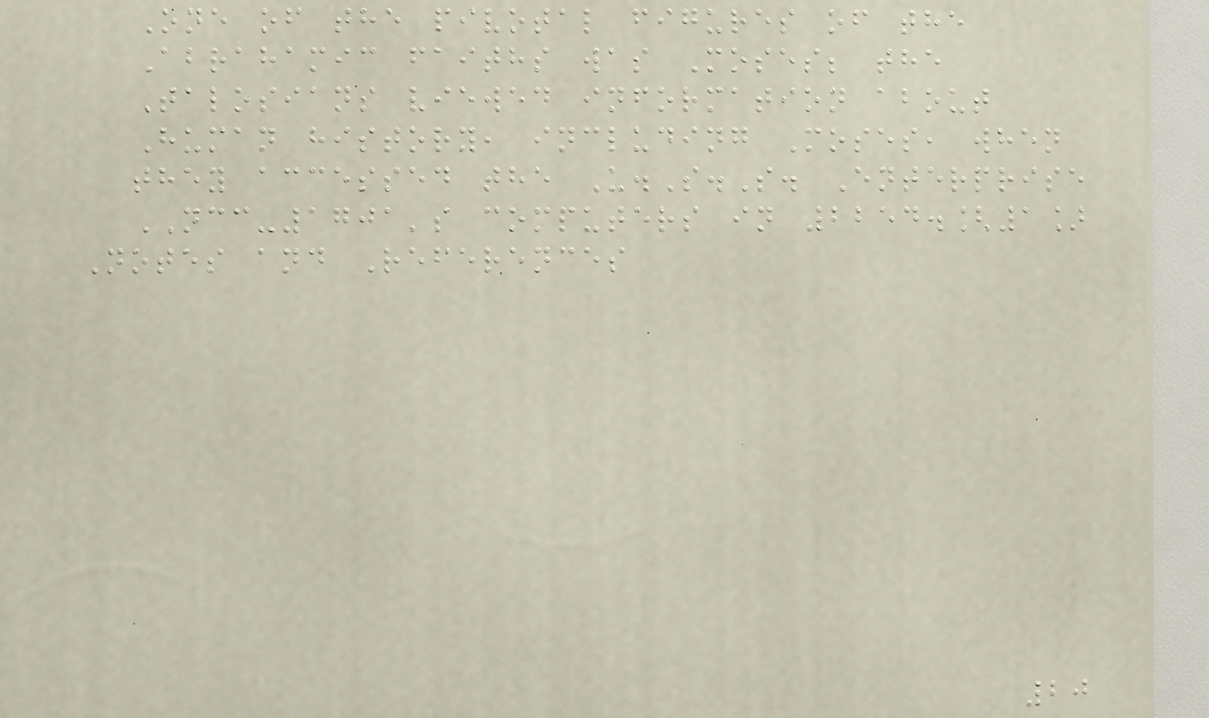One of the pivotal figures of the
Abrahamic faiths was Moses; the
Talosians viewed information about
Human history, including Moses, when
they accessed the U.S.S. Enterprise
NCC-1701's computers in 2254.[1]
Notes and References
20
